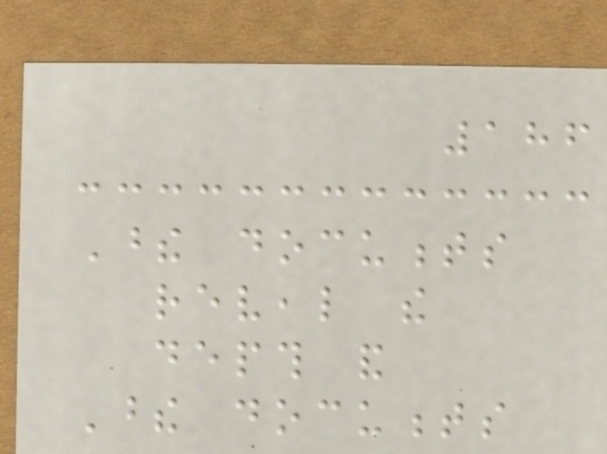186
These documents
reveal the
depth and
These documents
